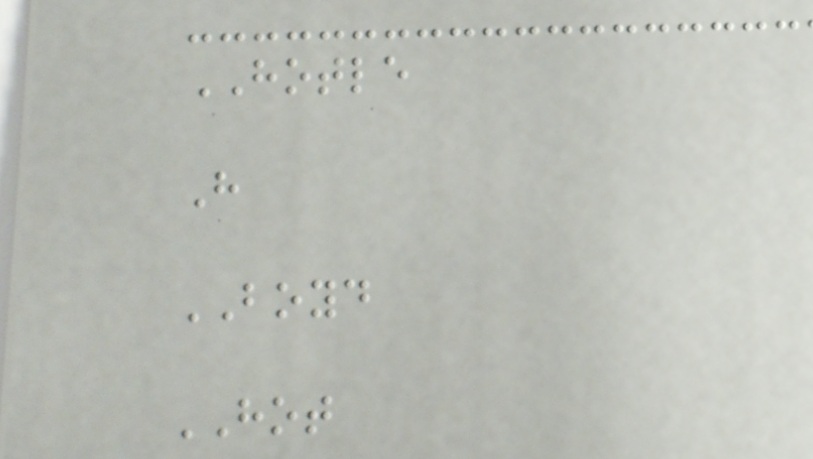HOTLE
H
BOYD
HOT
